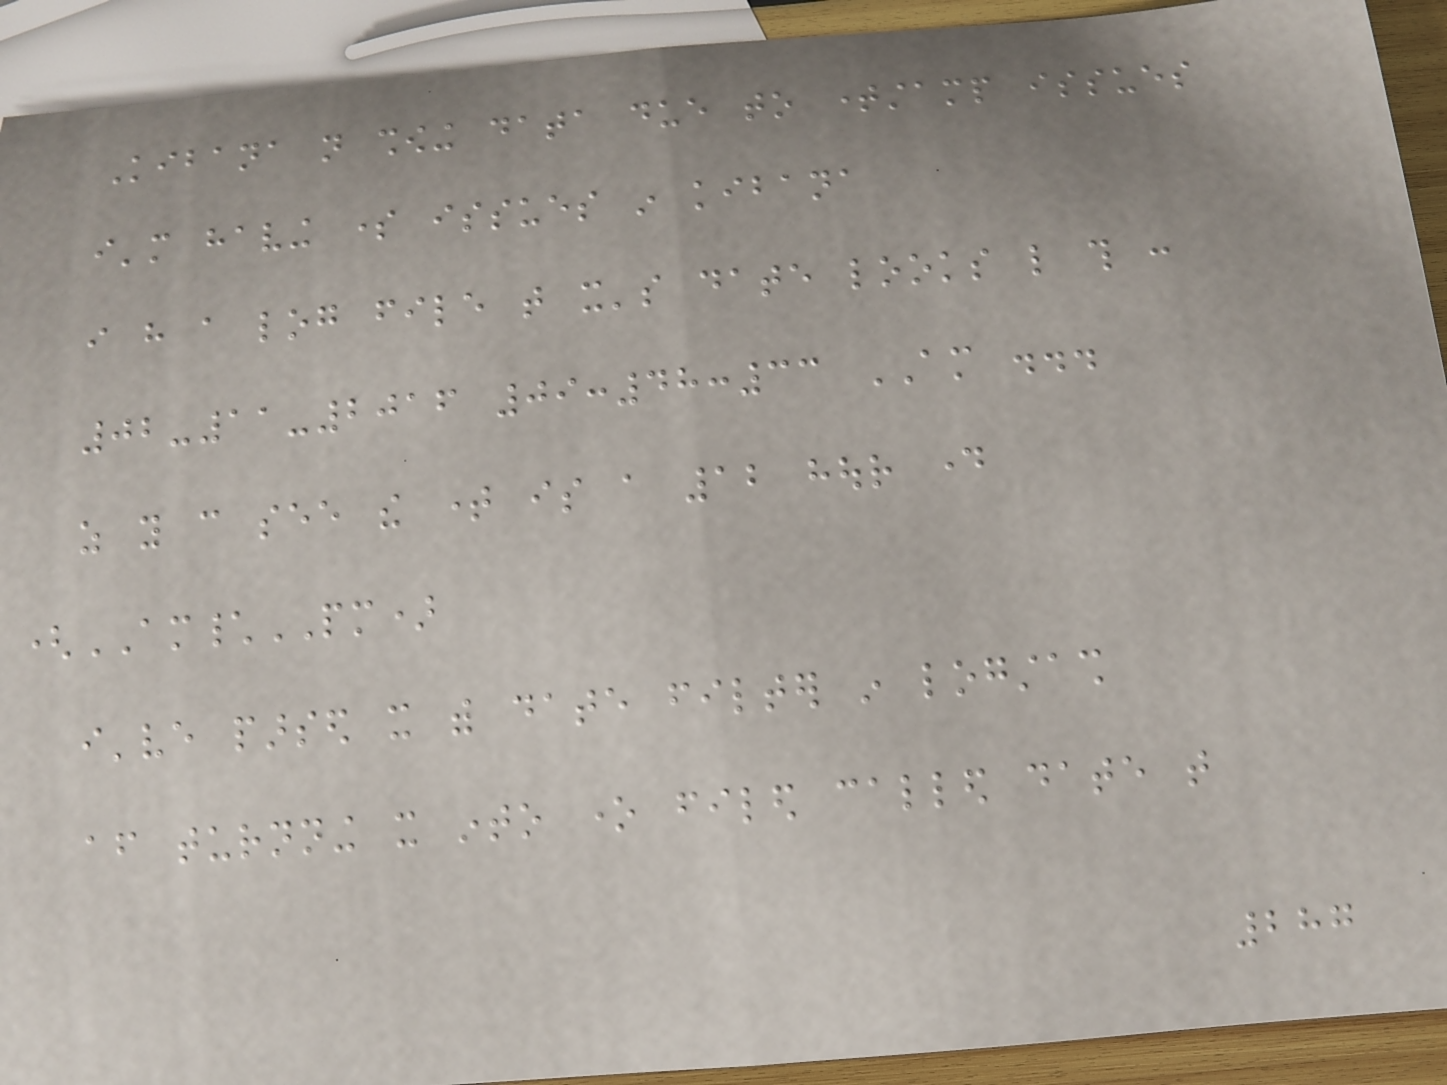Kibana not showing data due to timestamp issues
i'm having some issues in kibana
i have a log file that it's date looks like this :
02-11-2016 09:48:33 AM ...
as you can see the time is a 12 hour day
(AM\PM)
i've parsed it with date filter in logstash
after turnning it into one filed called date that
287
